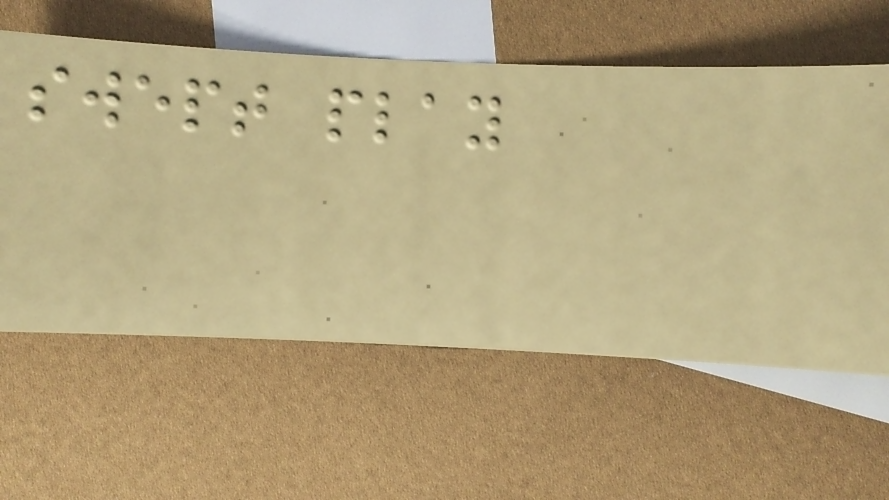swept play
